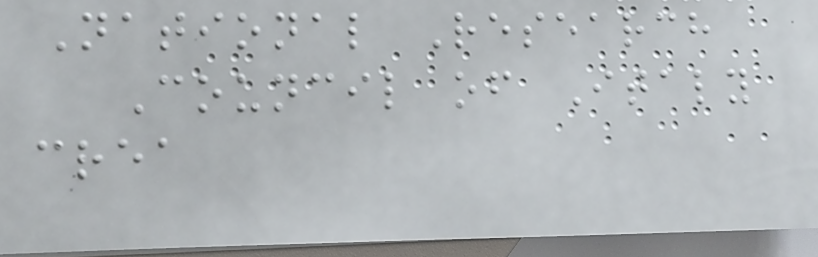National Research
Council of Italy
crea
